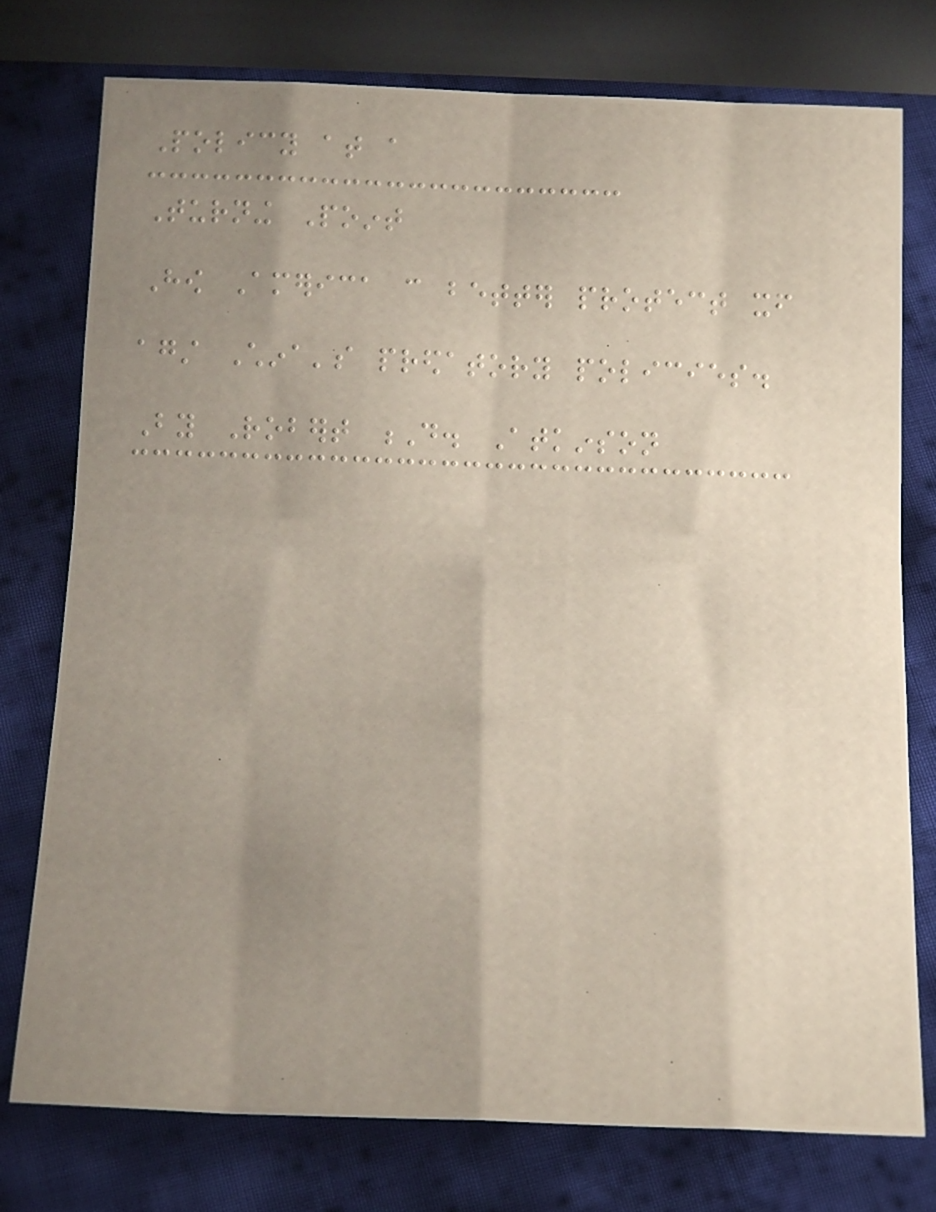Policy at a
Turning Point
How America can better protect itself
against China's predatory policies.
By Robert D. Atkinson
